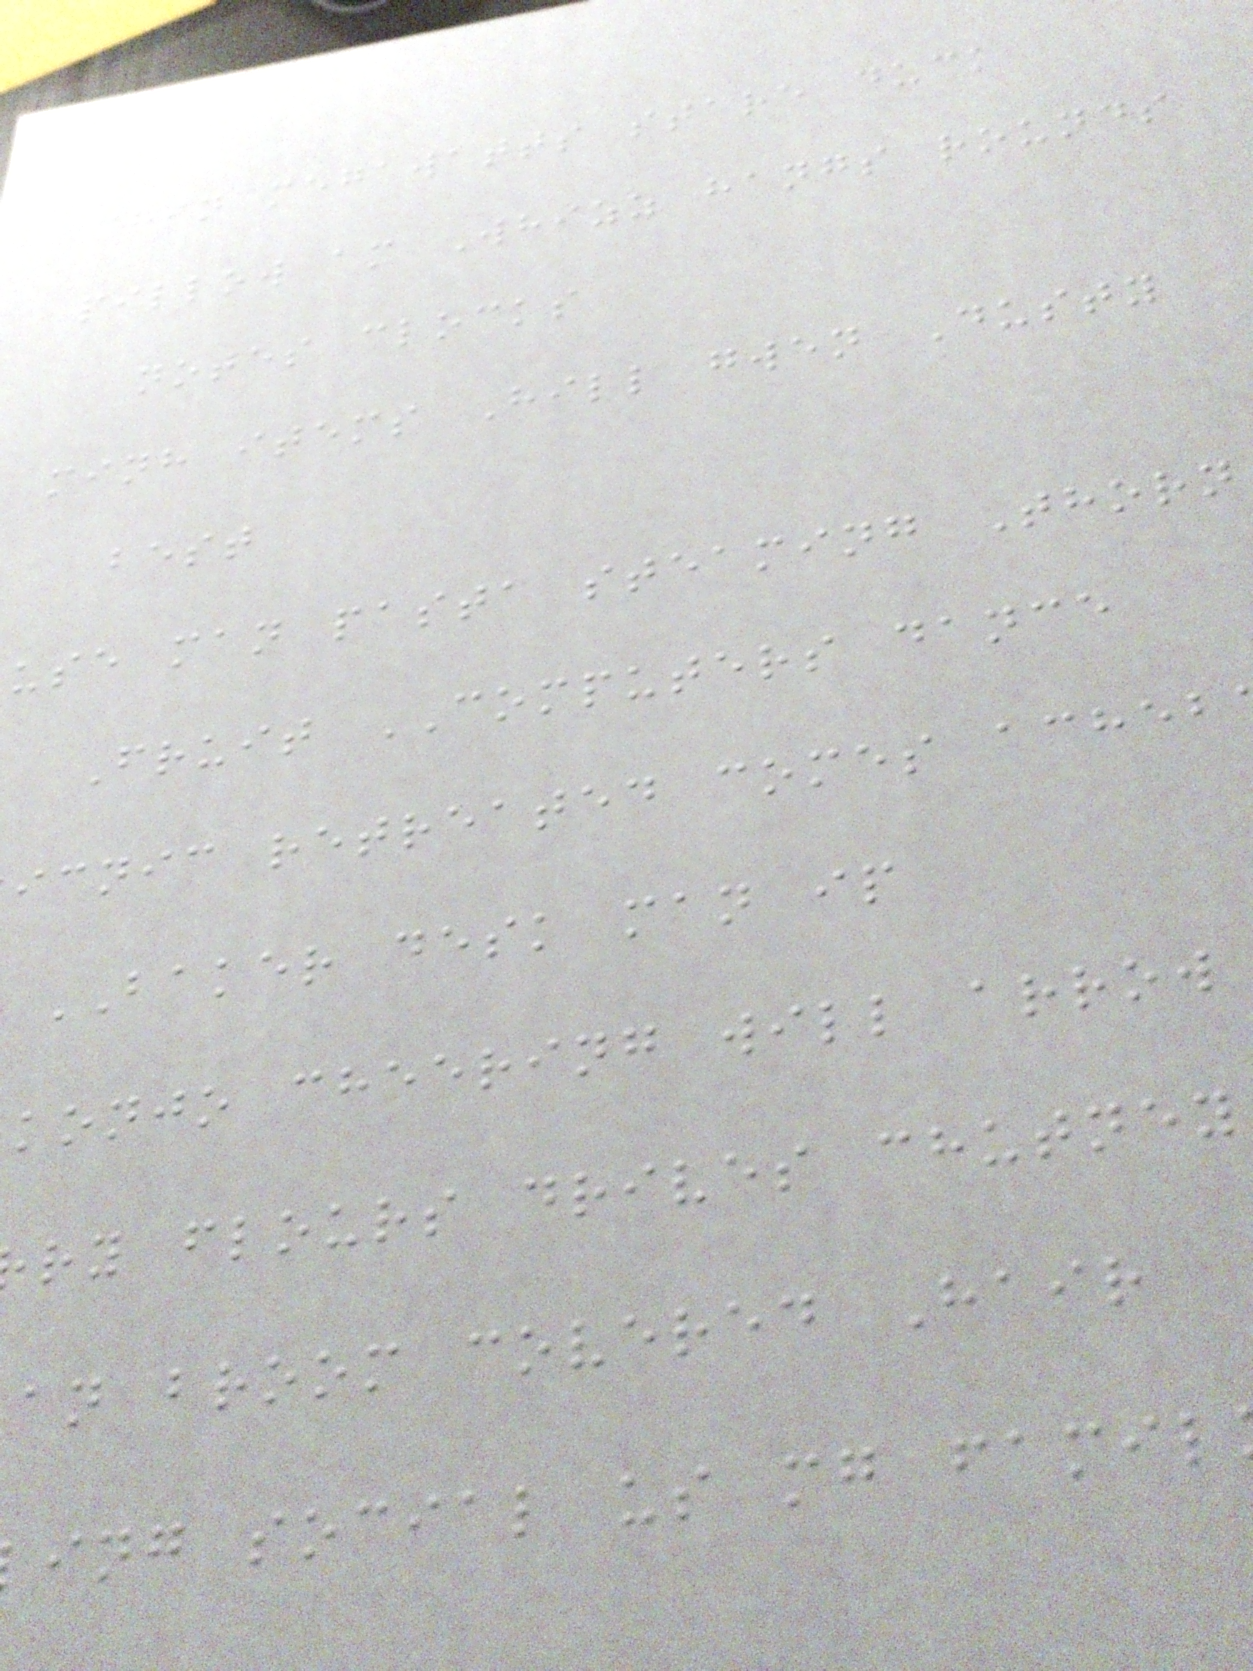chin megawatts stare duck
pillow am Whizz hangs rounds
notes clocks
minh items Hill gwen Dusty
best
use man pasta steaming Thorn
Fruit COMPUTERS dance
icnic retreated comes acheb
BAKER desk man ip
konjo cheering will arrow
ry flours drives chutney
an broom covered Hair
ing social us mg famil
